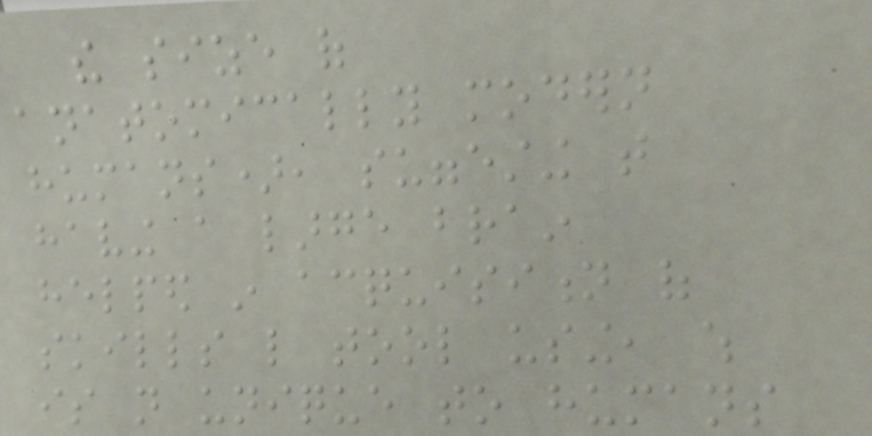the size of
anatomically modern
humans), suggesting that
having a large brain
helped in acquisition of
skills like tool using, which
is not unique to humans
